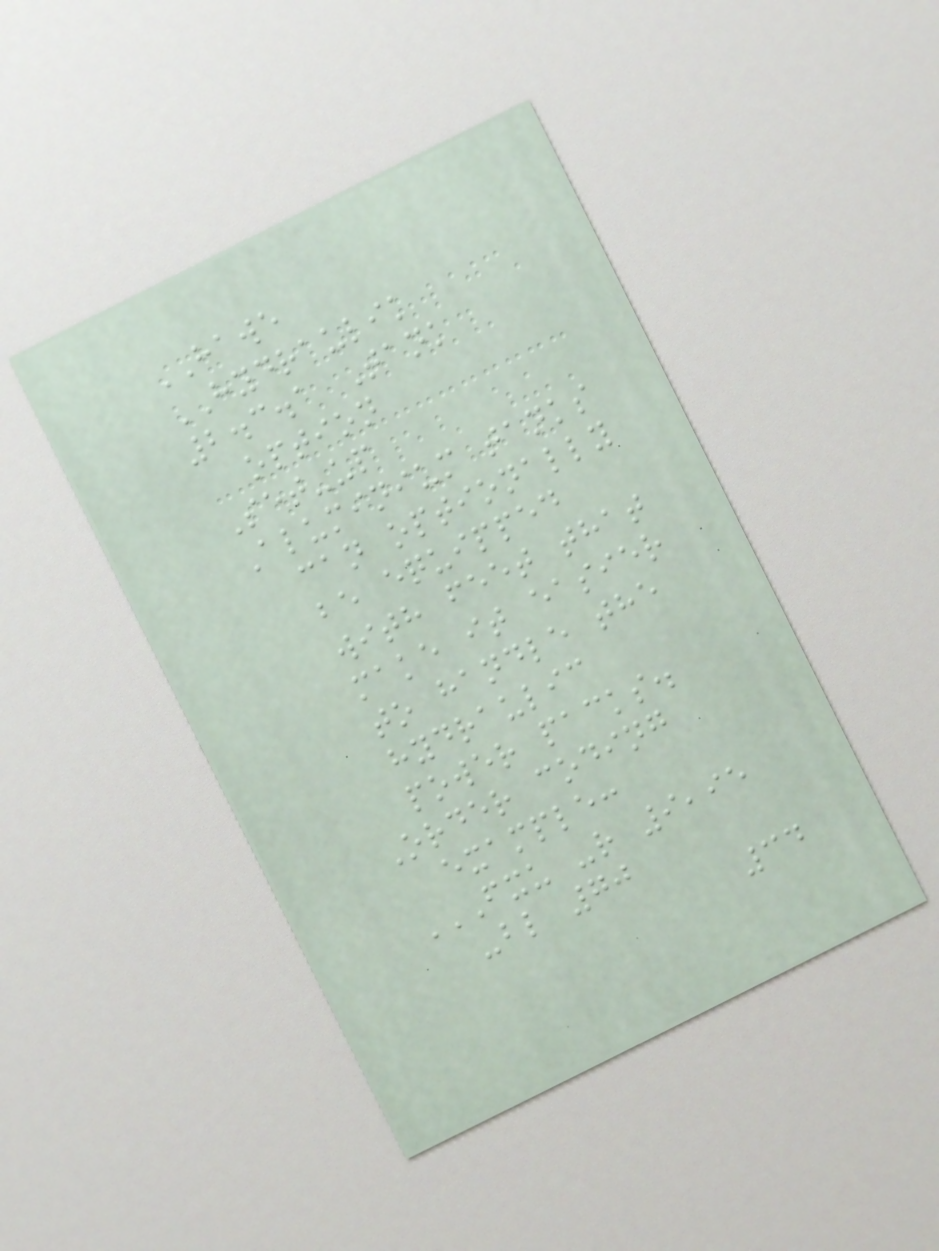HAWE
HYDRAULIK
2.3.1 Tank
option
Set-up
Aluminium tanks
can optionally
be equipped
with feet that
make it easier
to handle the
hydraulic
power packs.
Order coding
example:
FXU -R 9,95
-BL 70
34
